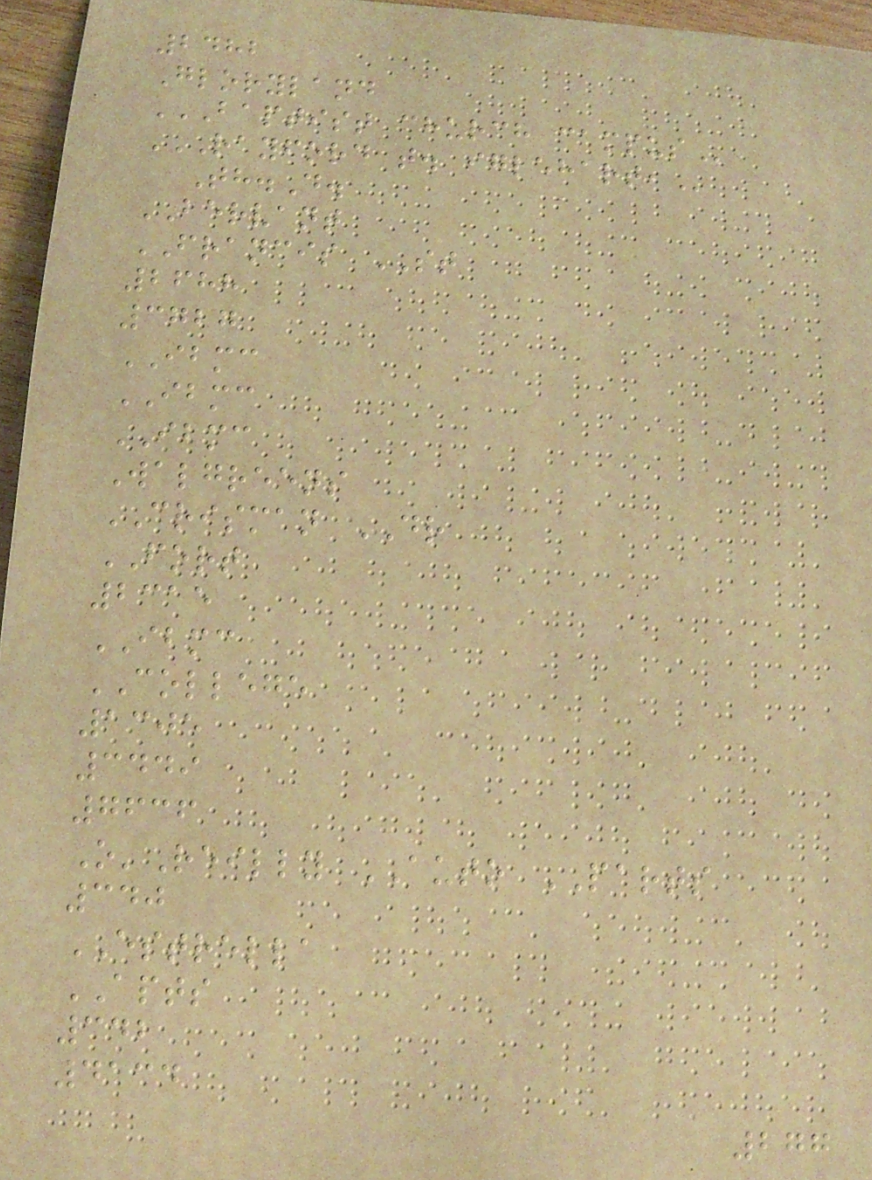2482
Gloryland
BAPTIST CHURCH CAMPUS
RAYFORD T. IGLEHART,
Th.D.
BERVANT
FRANCIS ST
2688
3727
IBMC
IBMC
IBMC
Walgreens
CRISMAN DR
FORT
2315
IBMC
COLLEGE
1305
3449
7636
O'Reilly AUTO PARTS
340
ESTRELLA
APTS
342
4134
277
